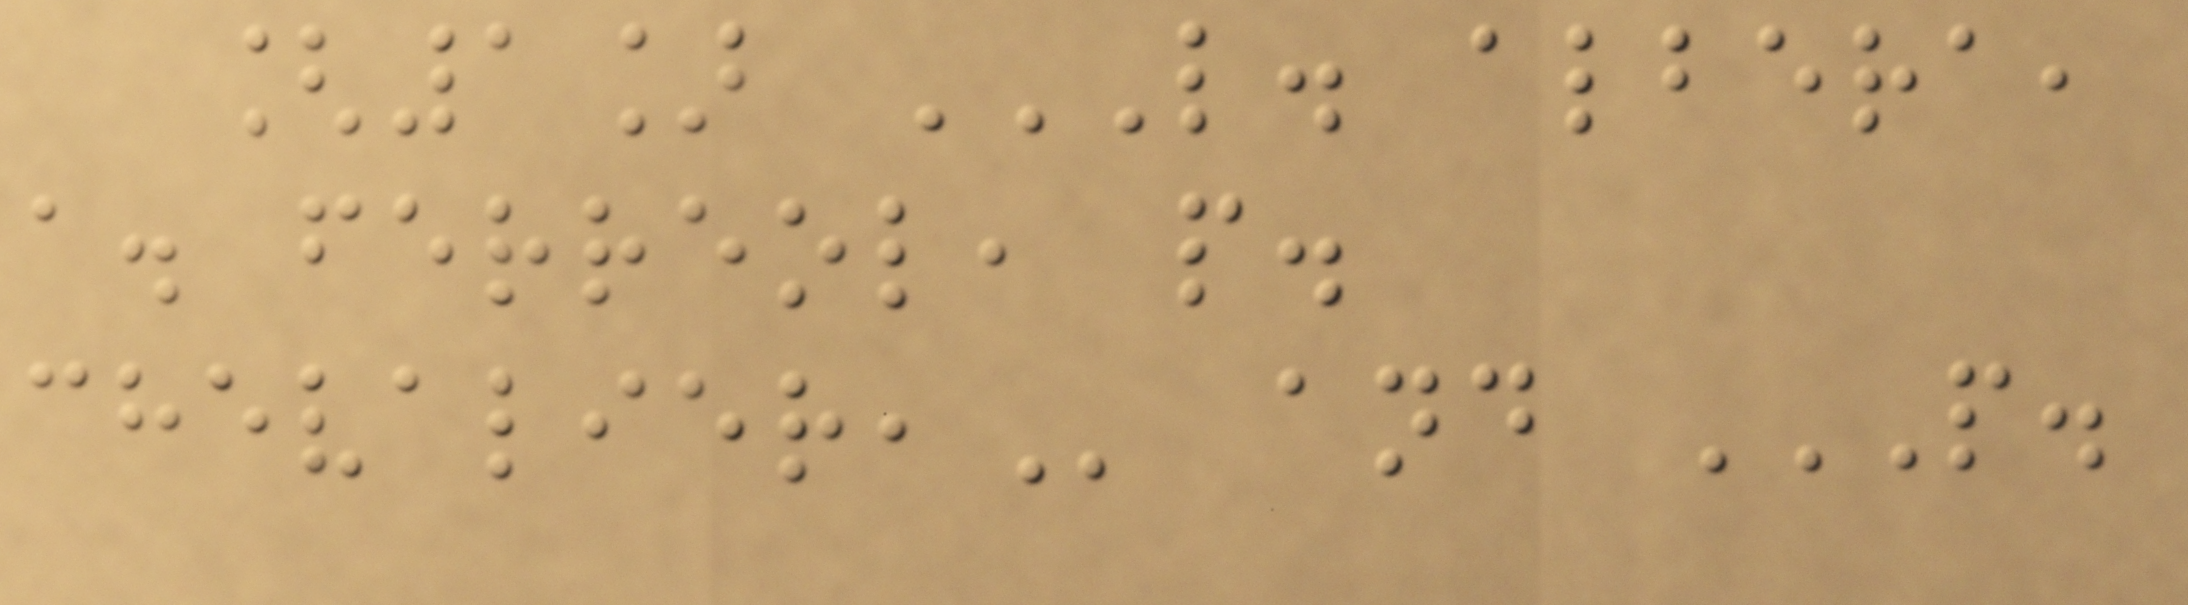[1] L. ALBERA,
A. FERREOL, P.
CHEVALIER, and P.
